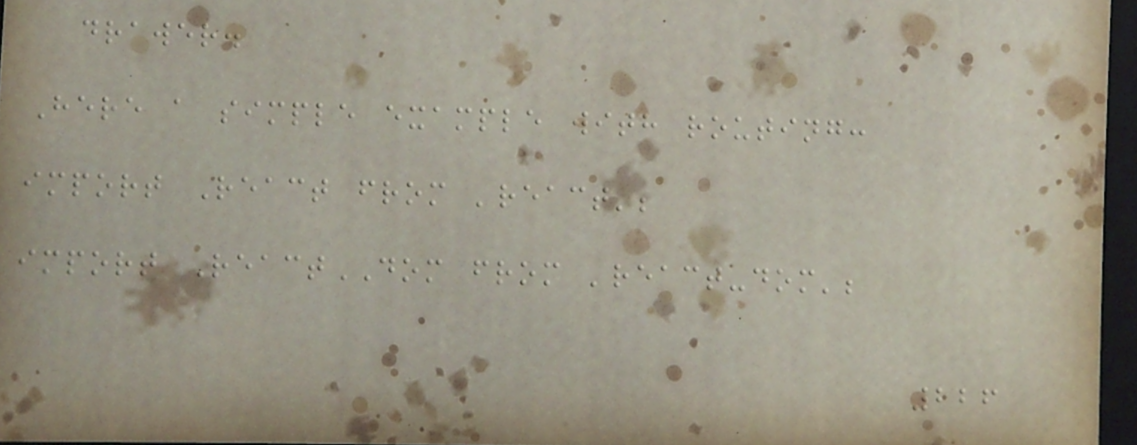drawer.
Here a simple example with routing:
import React from 'react';
import ReactDOM from 'react-dom';
226
